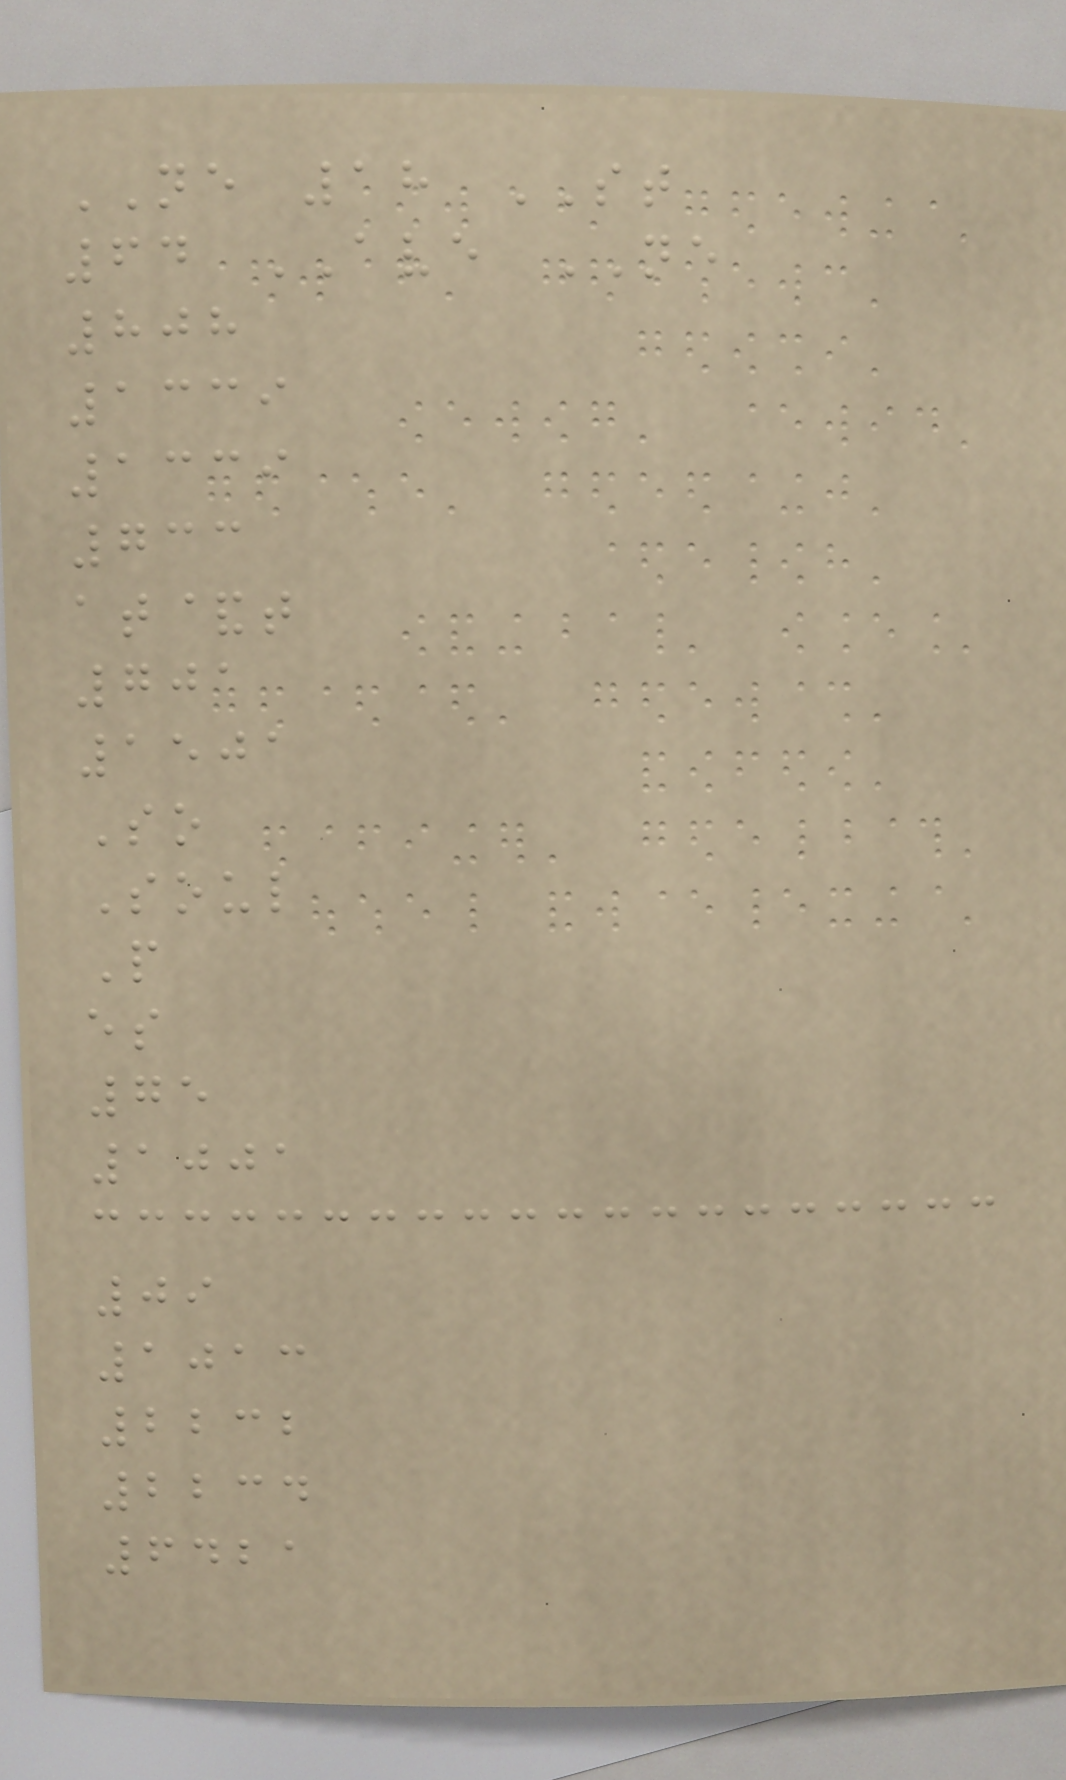NE 18 ST
64 AVE NE
808
1339
1339
733
at&t
701
1501
So
Soul
P
es
75
1001
09
1013
2232
2234
6421
